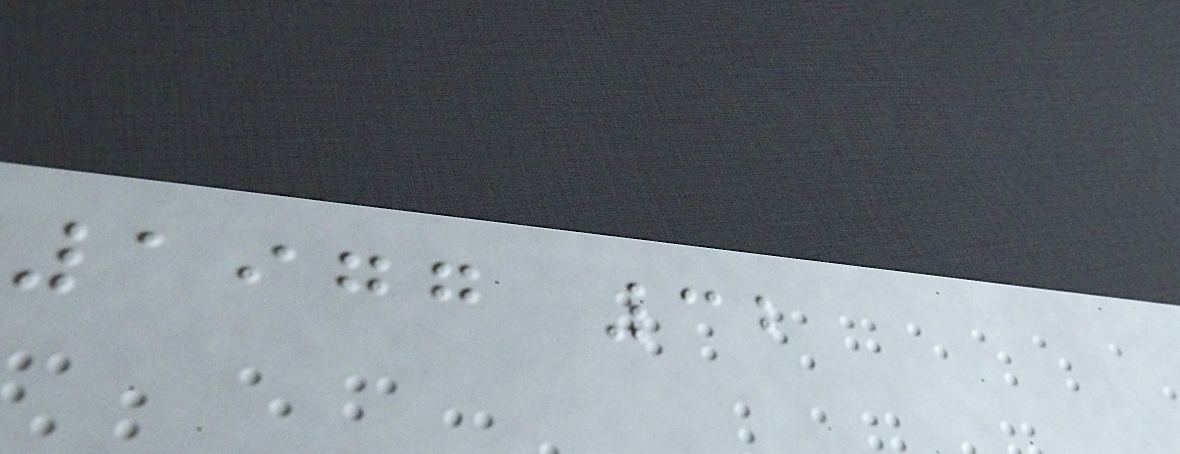1977 32
